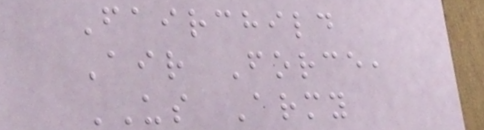Fairchild
Air Force,
US Army
